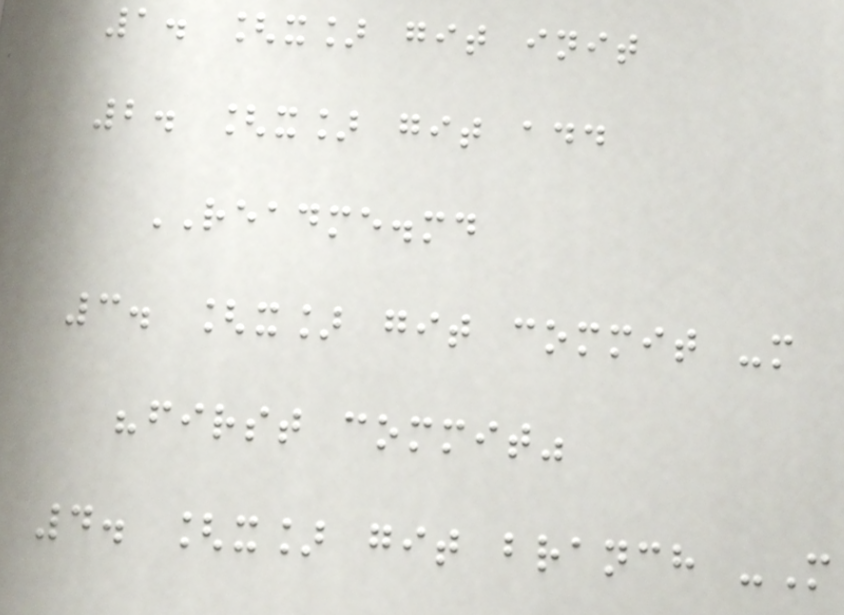1. [x] git init
2. [x] git add
README.md
3. [x] git commit -m
"first commit"
4. [x] git branch -M
